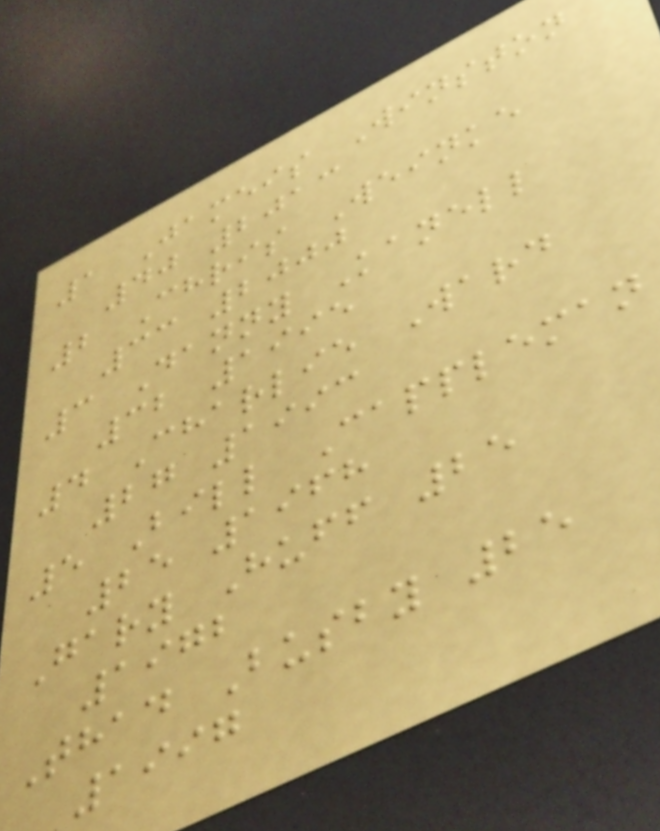1 Jameis Winston
40 2013
2 Chris Weinke
33 2000
3 Danny Kanell
32 1995
4 Charlie Ward
27 1993
5 Bill Cappleman
25 1968
Gary Huff 25
1972
Thad Busby 25
1997
